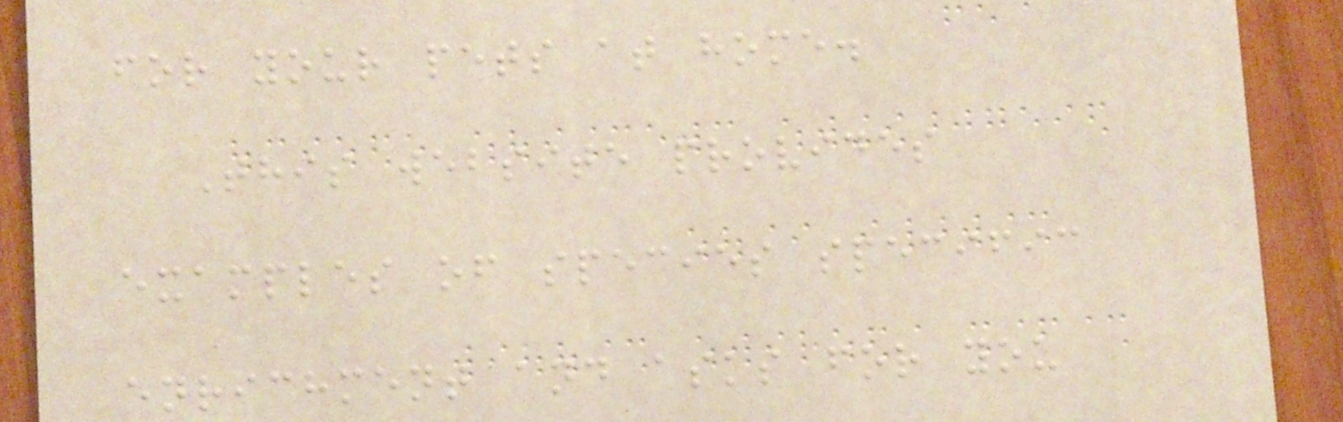for your pets at home.
This website provides
examples of species specific
enrichment and asks for you
